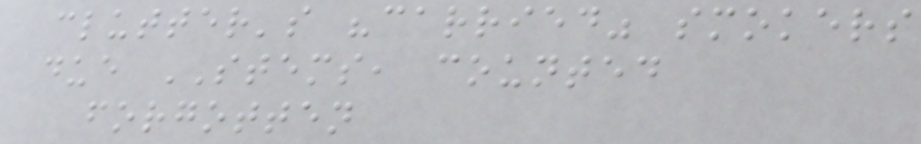clutter's "carried" smokers
due STEMS, counted
forgotten
